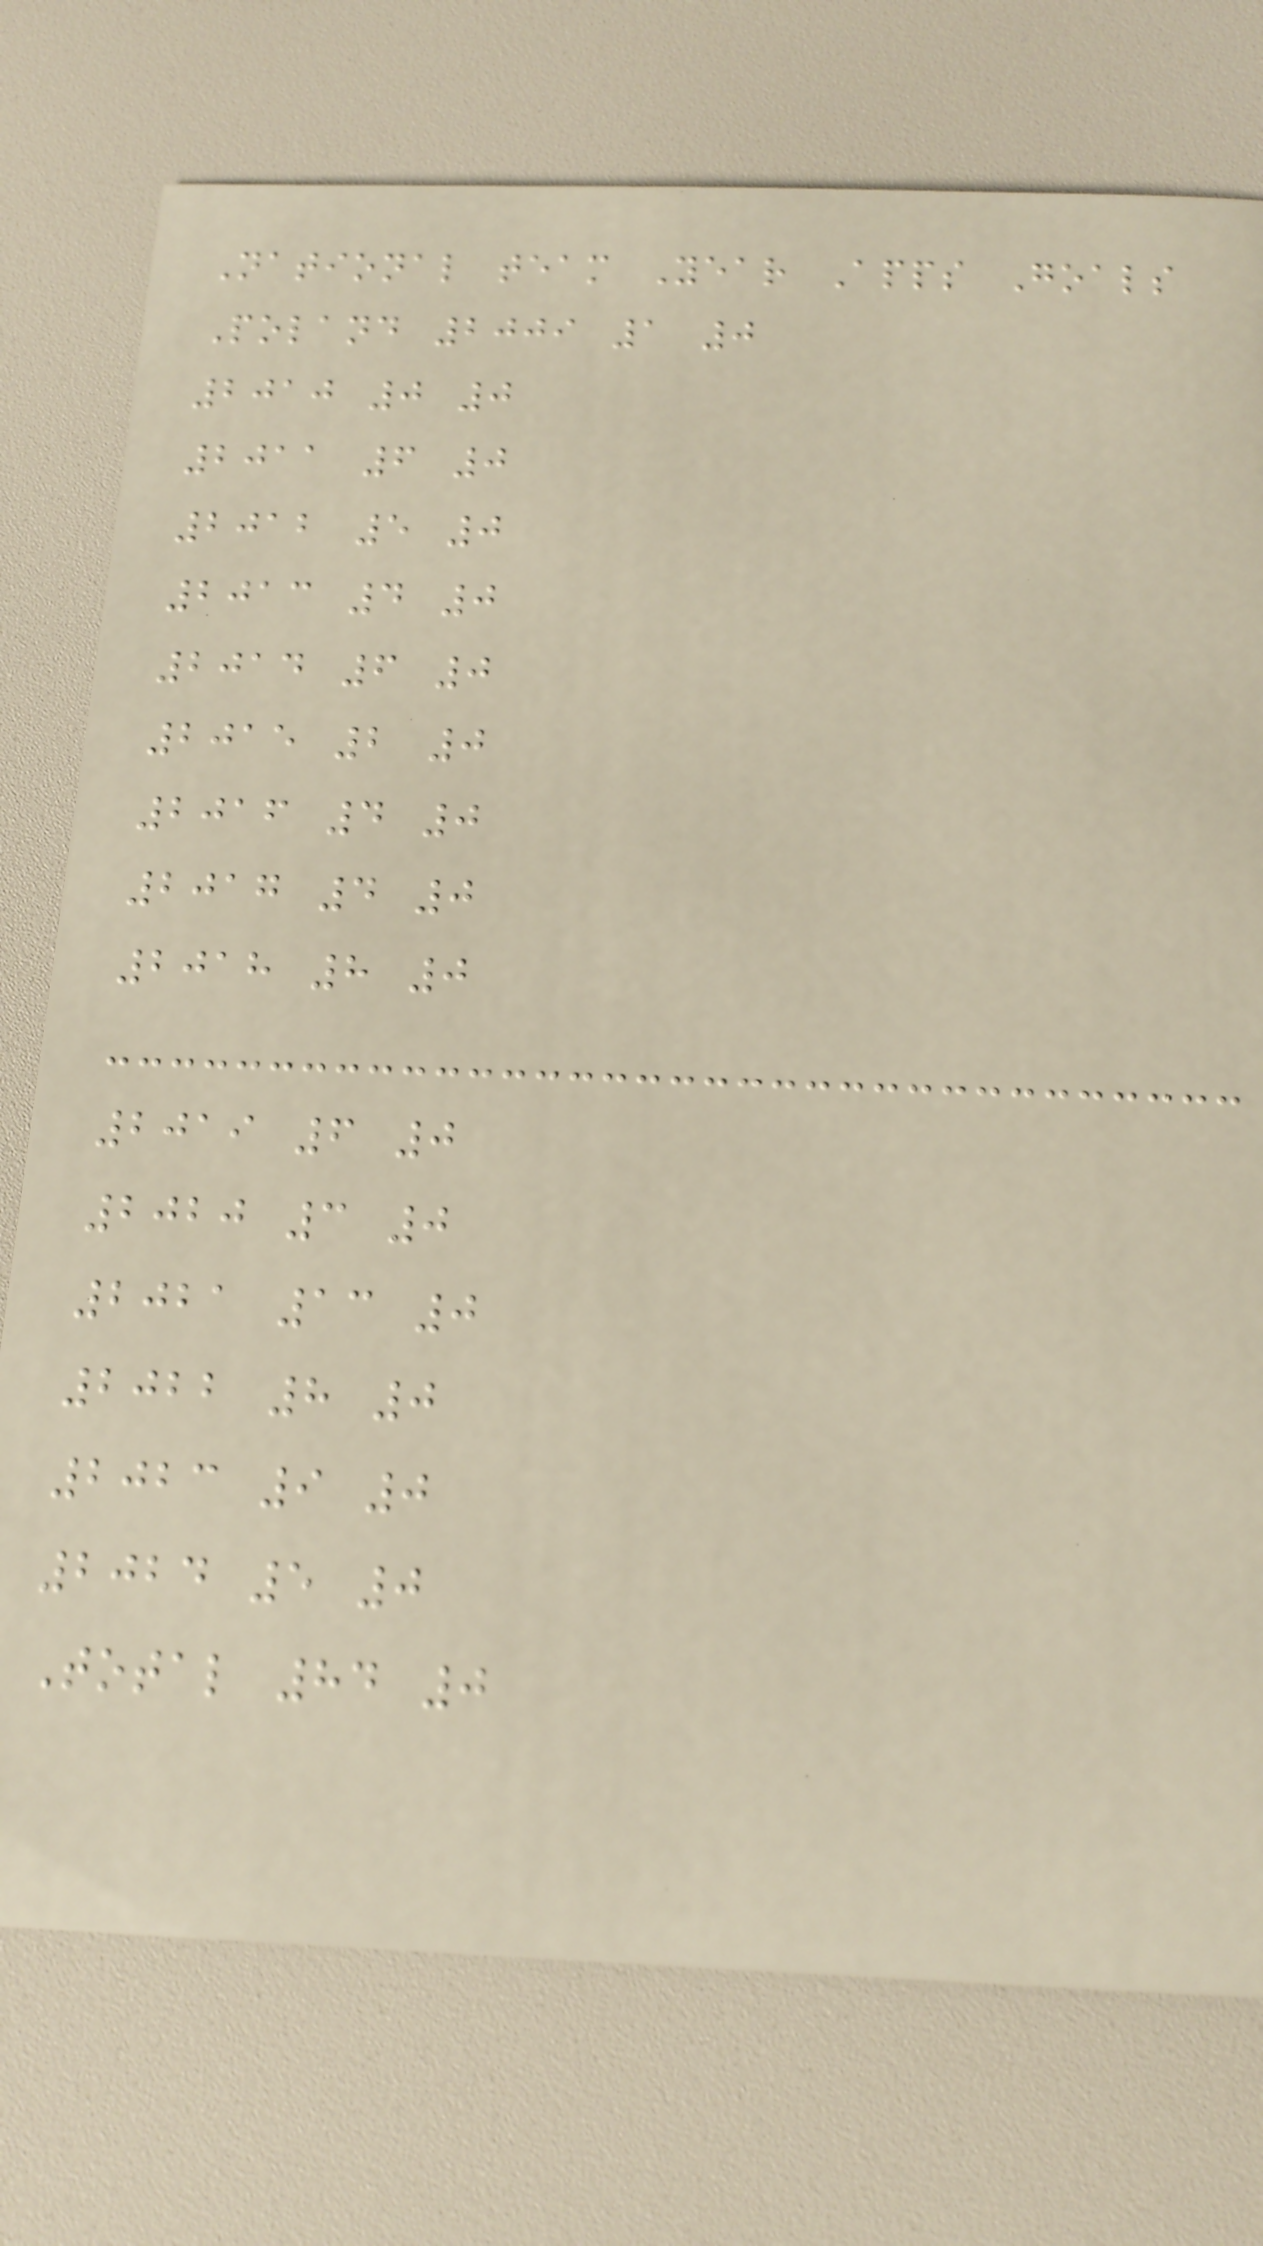National team Year Apps Goals
Poland 2009 1 0
2010 0 0
2011 6 0
2012 5 0
2013 4 0
2014 6 0
2015 2 0
2016 4 0
2017 4 0
2018 8 0
2019 6 0
2020 3 0
2021 13 0
2022 8 0
2023 9 0
2024 5 0
Total 84 0
